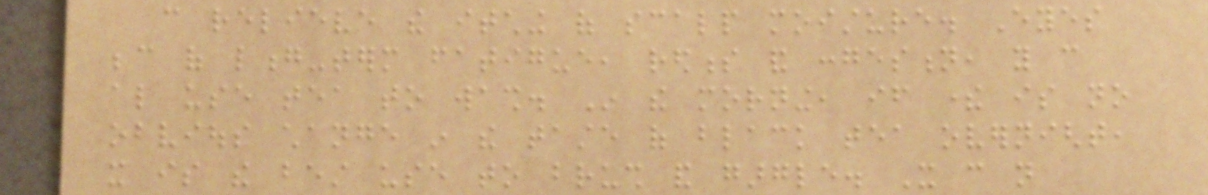can relieve the itching of scalp moisture. Eyes
because of long-term fatigue, redness and congestion, you can
also use tea to wash. In the morning, if there is no
obvious change in the taste of black tea overnight,
it is the best use to brush and gargle. It can not
